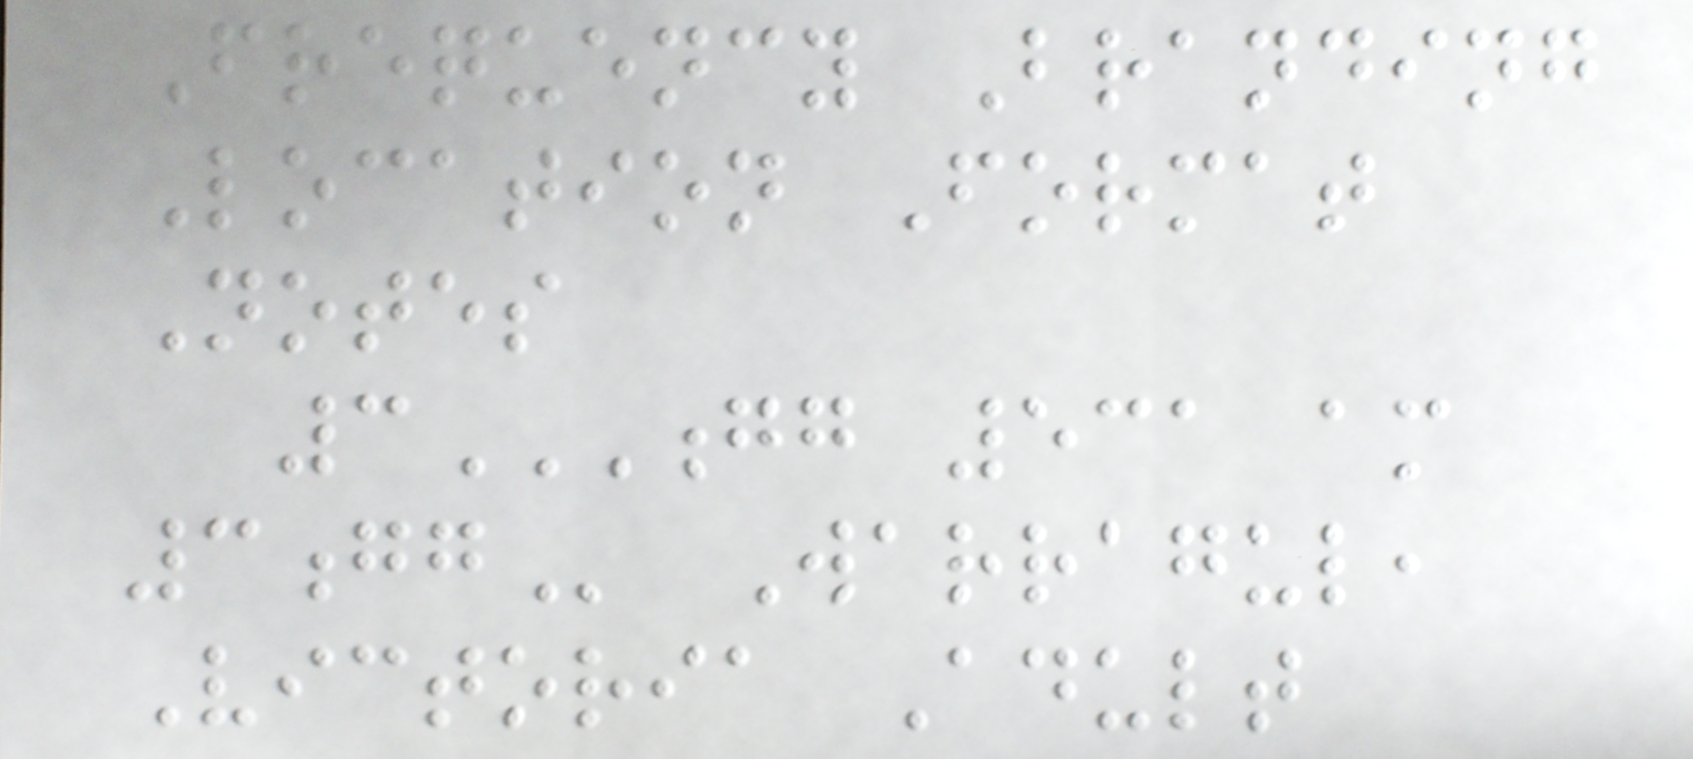Frequency Branding
Location Format
Notes
3GG 531 AM
3GG Warragul,
Victoria Adult
